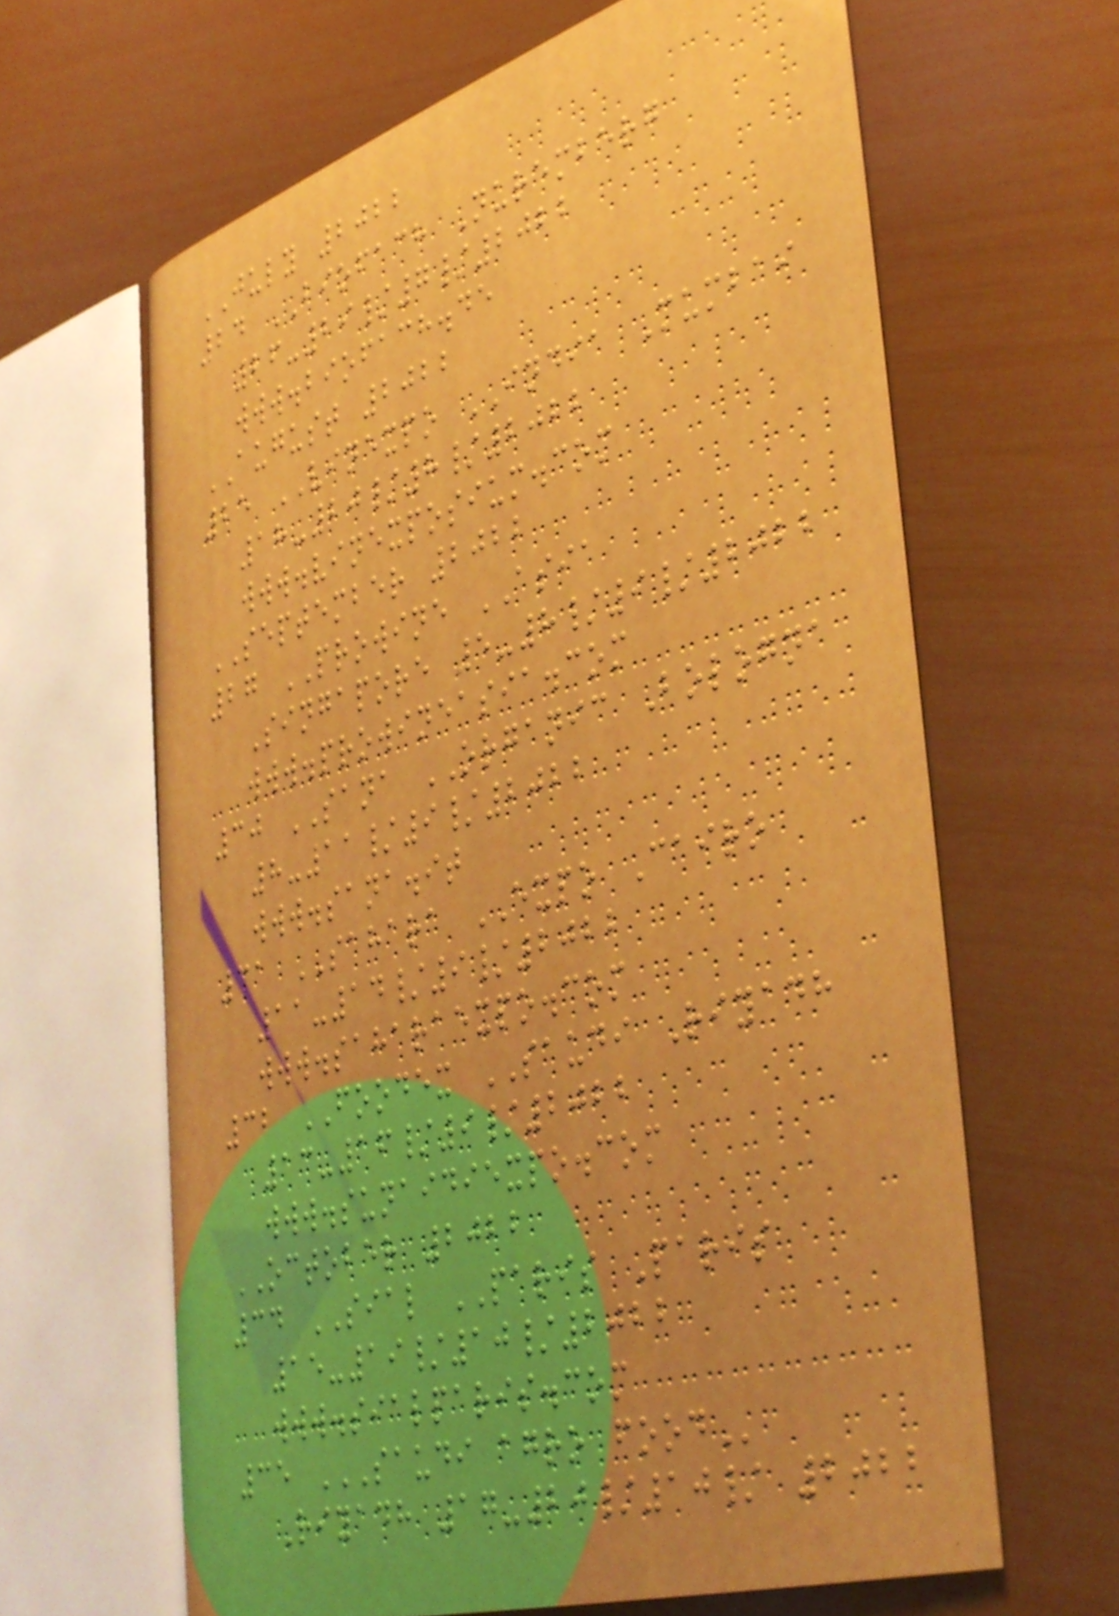JULY 2022
24 BIOFACH Nuremberg
26-29/7/2022
www.biofach.de
AUGUST 2022
25 VINEXPO INDIA Mumbai
18-20/8/2022
www.vinexposium.com
SEPTEMBER 2022
27 PROWINE ASIA
Singapore 5-8/9/2022
www.prowineasia.com
30 SANA ORGANIC Bologna
8-11/9/2022
www.sana.it
31 SAHARA EXPO Cairo
11-14/9/2022
www.saharaexpo.com
32 FOODEX SAUDI Riyadh
13-16/9/2022
www.sunaidiexpo.com
OCTOBER 2022
34 SIAL PARIS Paris
15-19/10/2022
www.sialparis.com
35 SAUDI AGRO FOOD
Riyadh 17-20/10/ 2022
